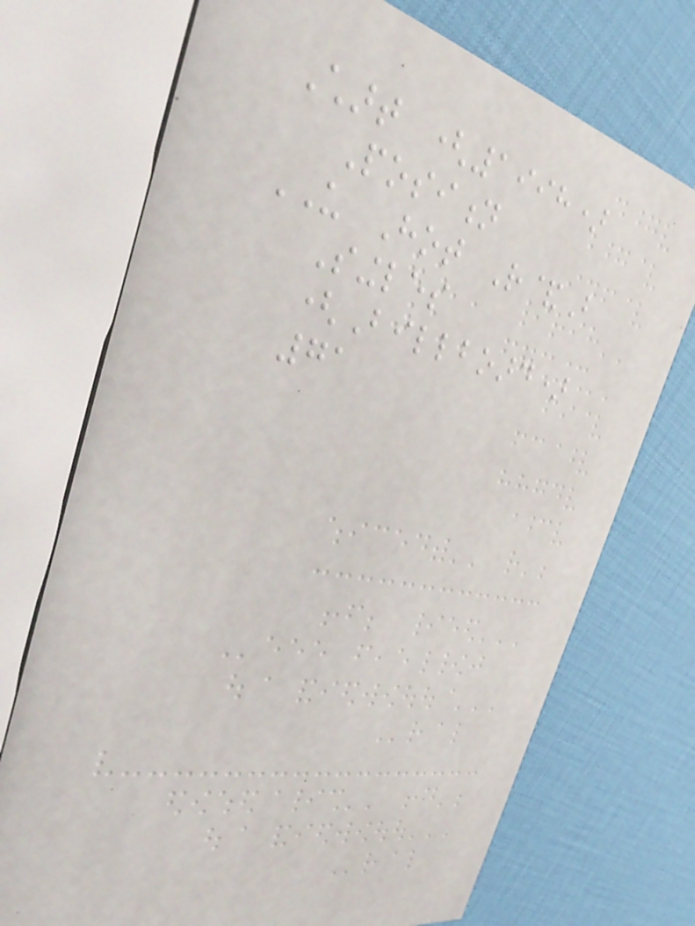Chart (1998)
Position
US Hot R&B
Singles
(Billboard)
71
